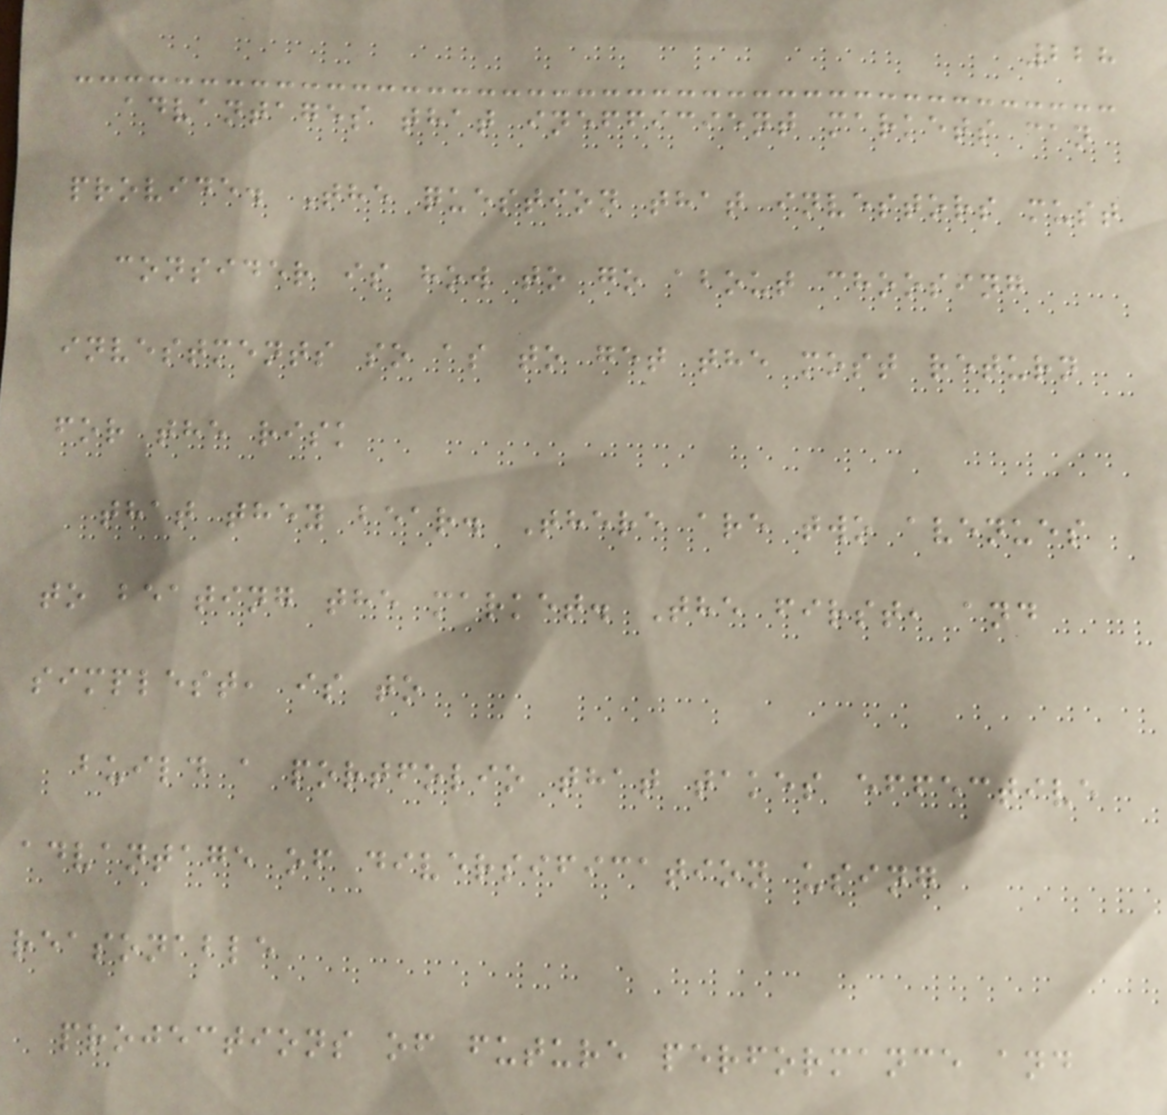228
advantages that inefficient markets can
provide. The question that investors must
consider is how to go about choosing
investments so as to get the most return
for the risk
that they bear. There are two avenues
to beating the market. The first, and
simplest, is to
build a portfolio that takes effective
advantage of diversification using
reasonable
projections of future performance and
